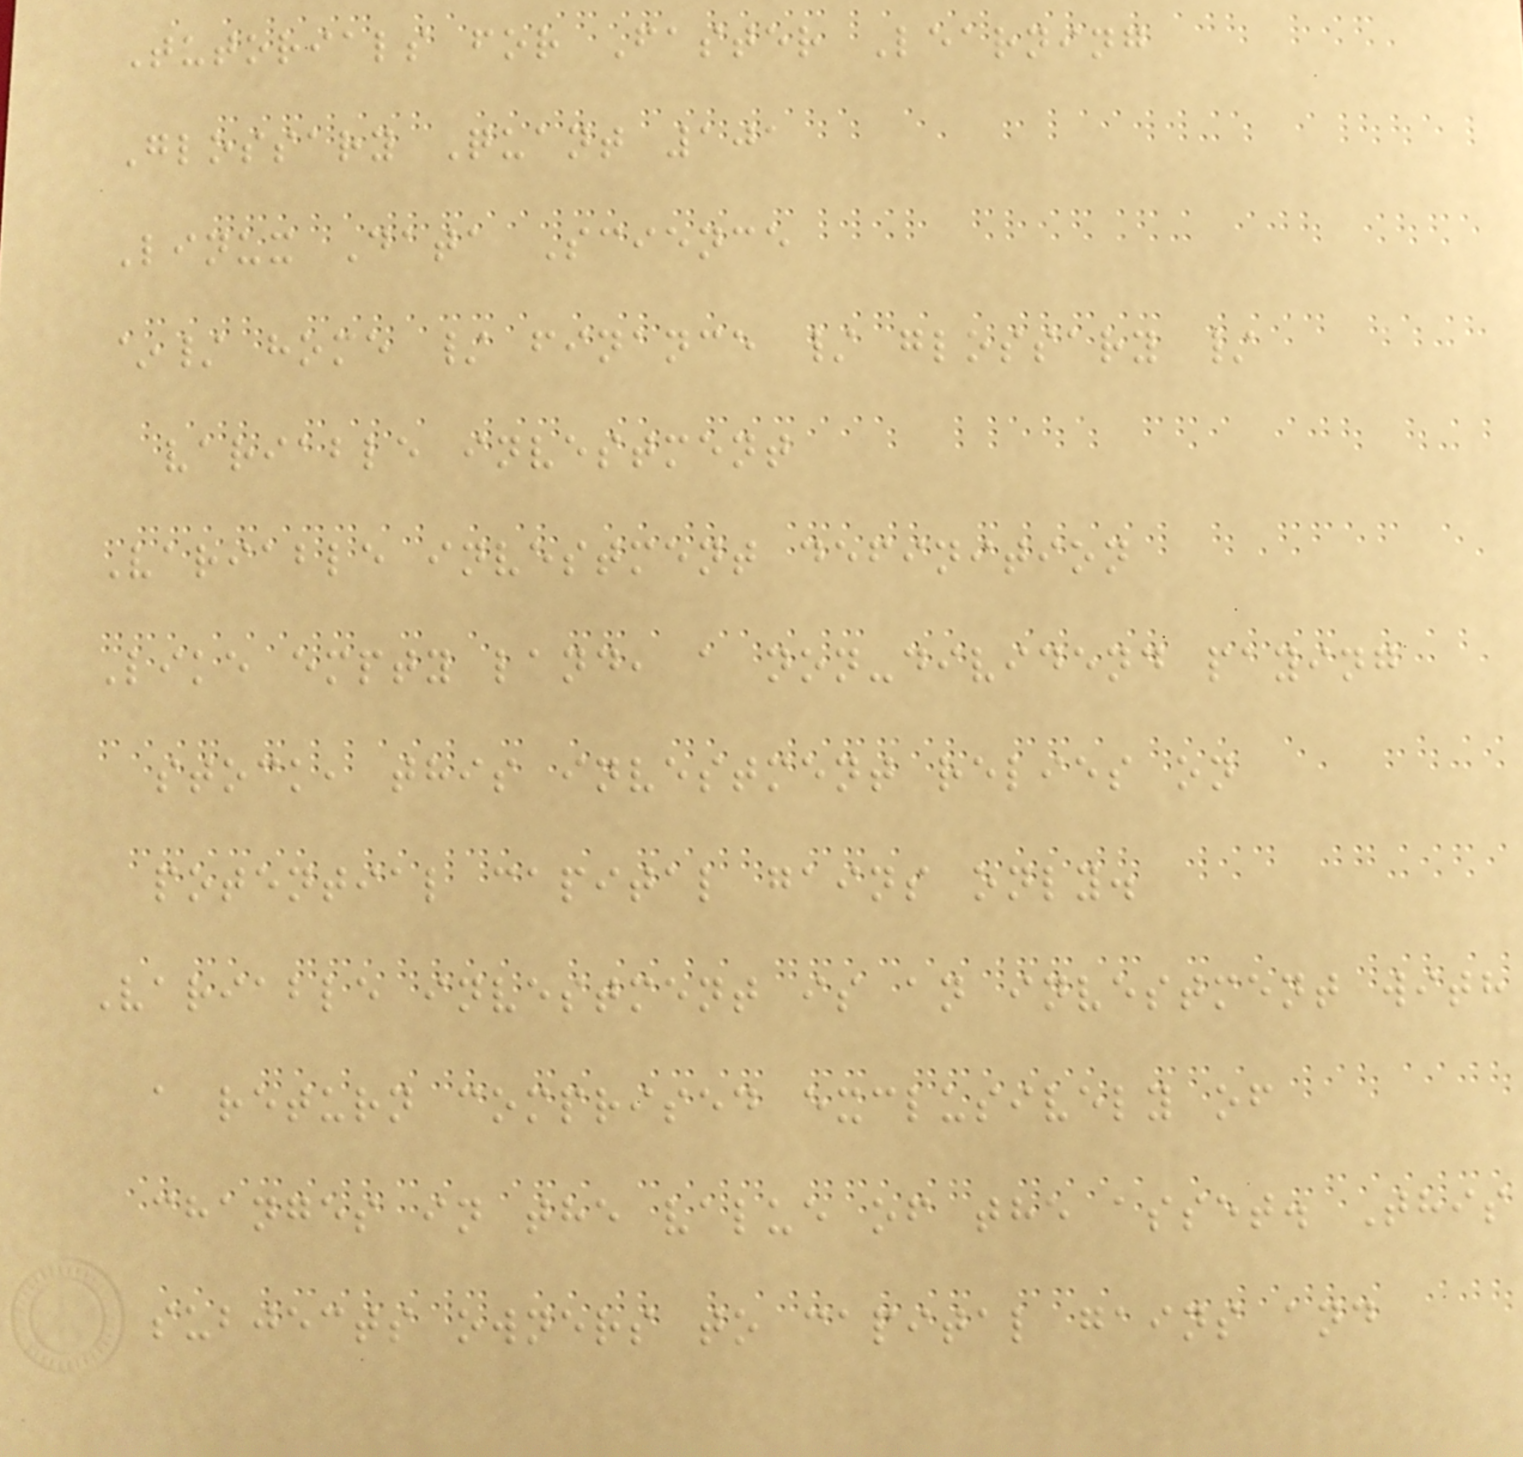Tutorials for Faster Learning
Glossary Quant 101
Linux Data Science
~/ home / finance / glossary /
variable investment
Variable investment definition
Like empty land, a non-dividend paying
stock, this investment relies on
potential capital gains only.
Variable investment is an investment with
a return comprised exclusively of
changes in the value of the asset. This
subjects owners to capital gains and
